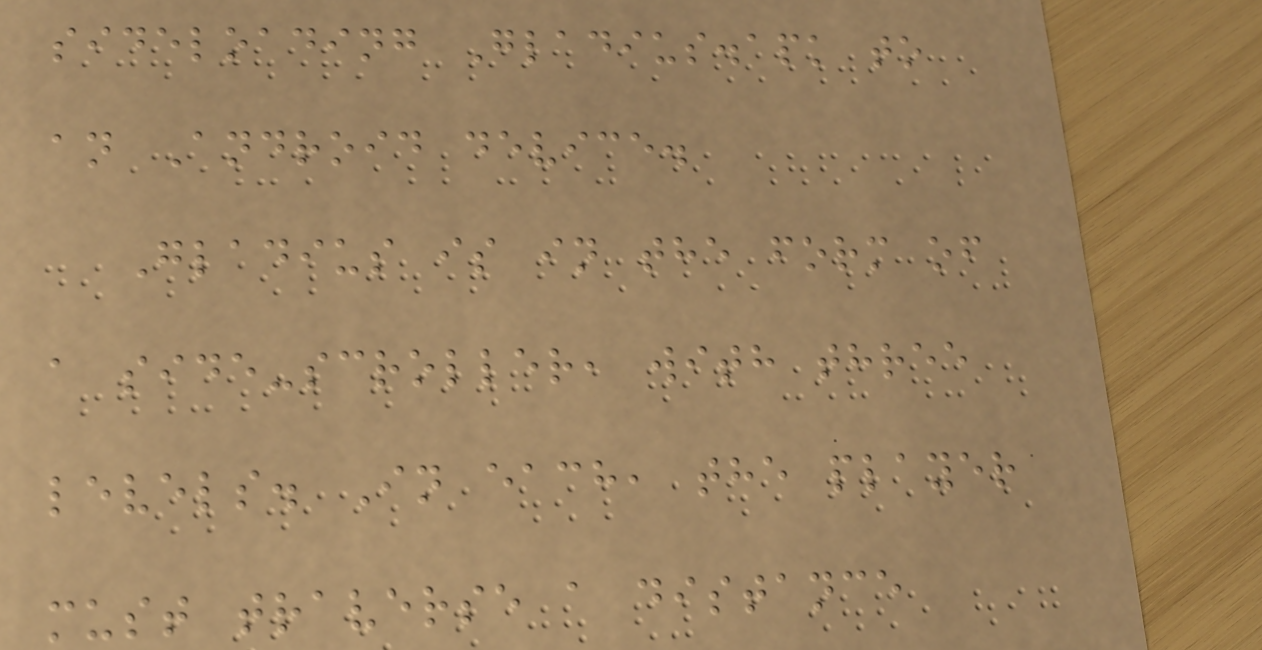sideloading Gladius.apk to
an Android device.
Gladius is in the form of
a side-scroller, with three
levels. In each, the player
must traverse a distance
